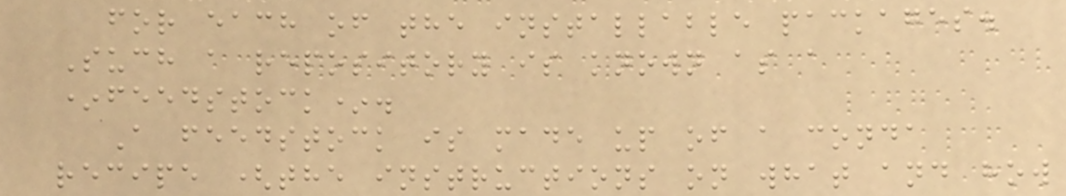for each of the installable packages.
Such a repository is known as a
*feedstock*.
A feedstock is made up of a conda
recipe (the instructions on what and how
